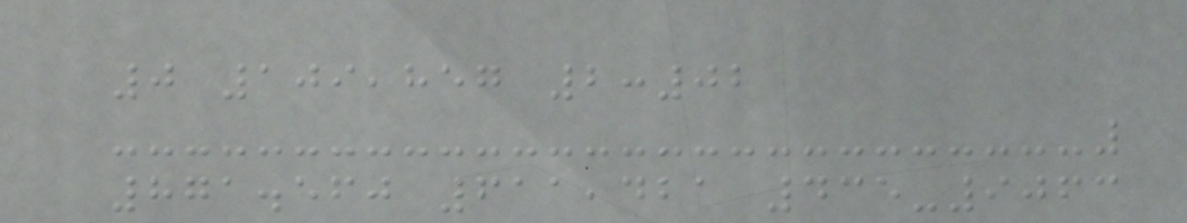0 109,857 2:02
871.560 611,421 435-9063
